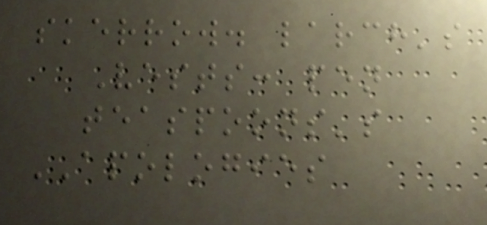skerrow. larch's
Vests: pen
teaspoons's
APOLOGIES
